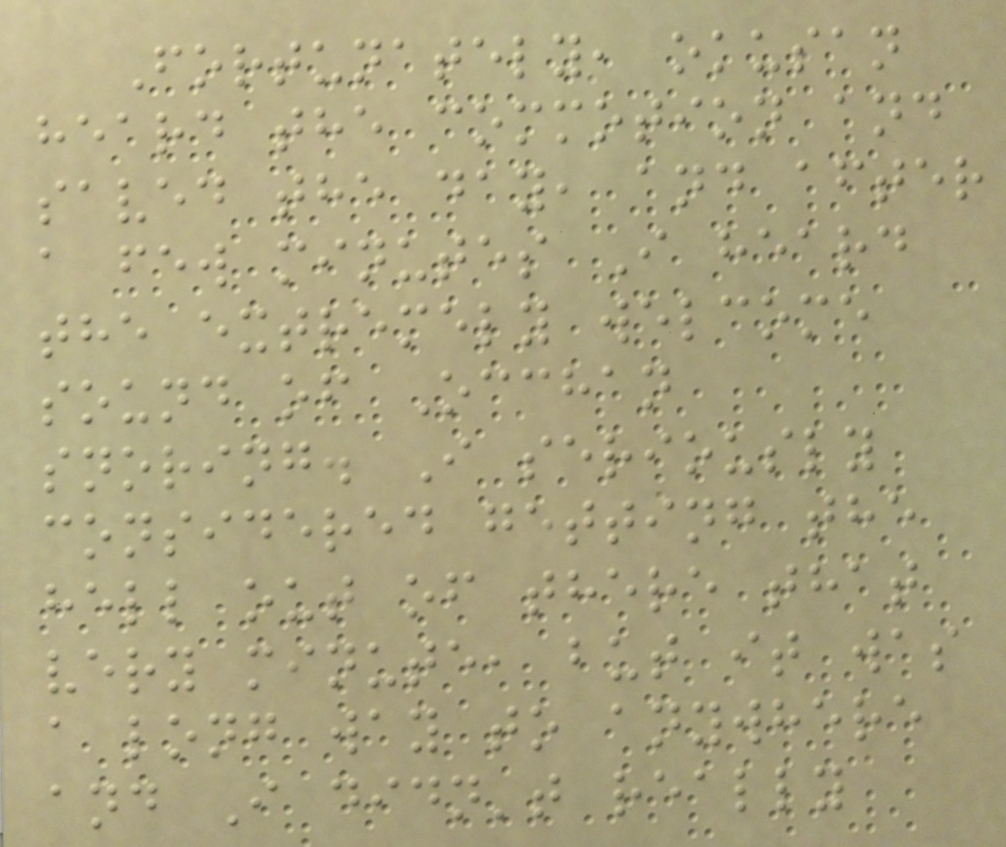Fortunately, okusan
heard the commotion and
saved the day, and after
a few minutes I heard
the extremely welcome
sound of Occhan
snoring. I seriously
considered getting the
hell out of there that
very minute, but it was
a long way to anywhere
and I didn't really
